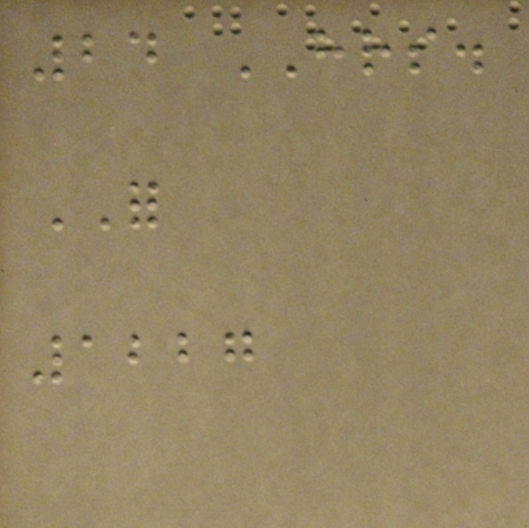24 HRS.
FOR
1227
